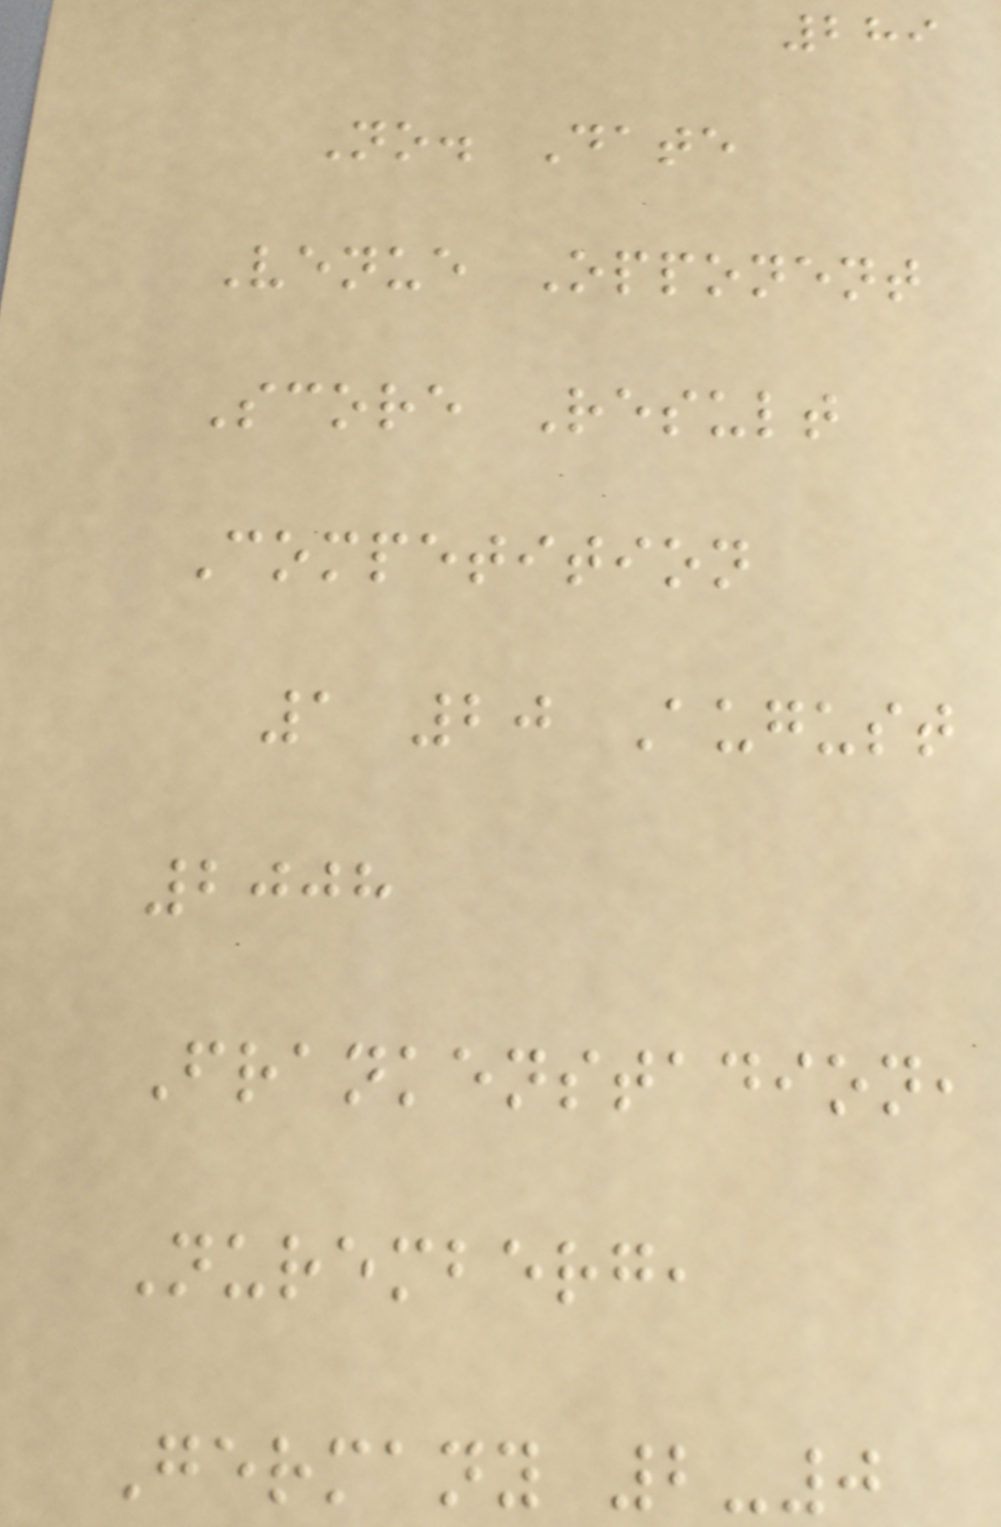289
No. Date
Venue Opponent
Score Result
Competition
1 20 August
2008
Frankenstadion,
Nuremberg,
Germany 2-0
